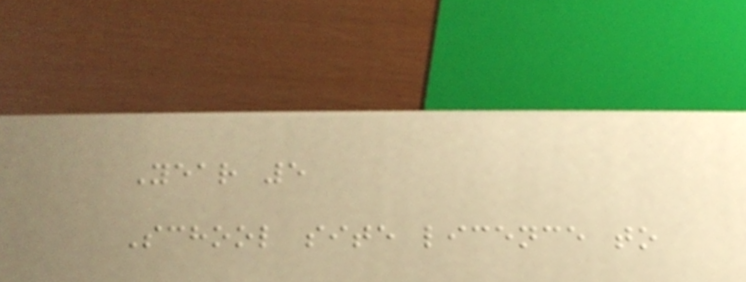Year 5
School site licence to
